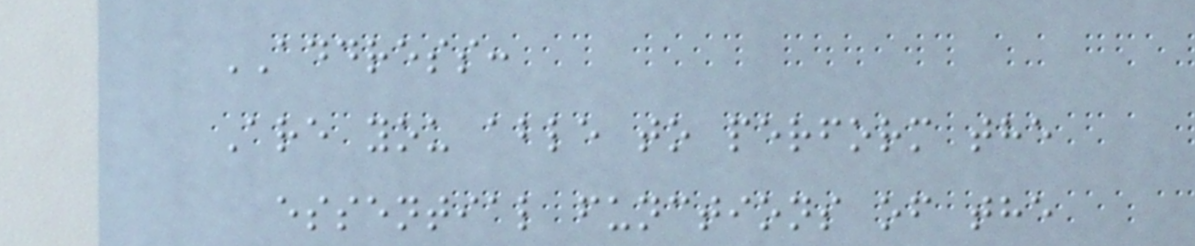ADDRESS:
Are you able to perform the
essential functions of the
